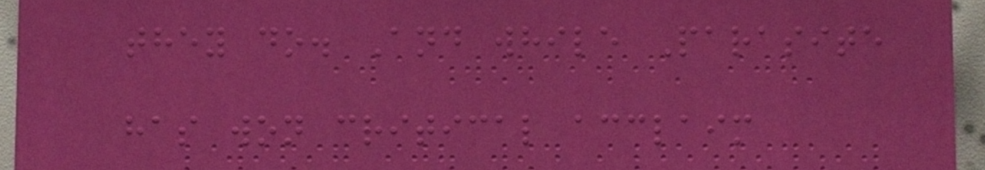they do. And while Parasite
has won critical acclaim
